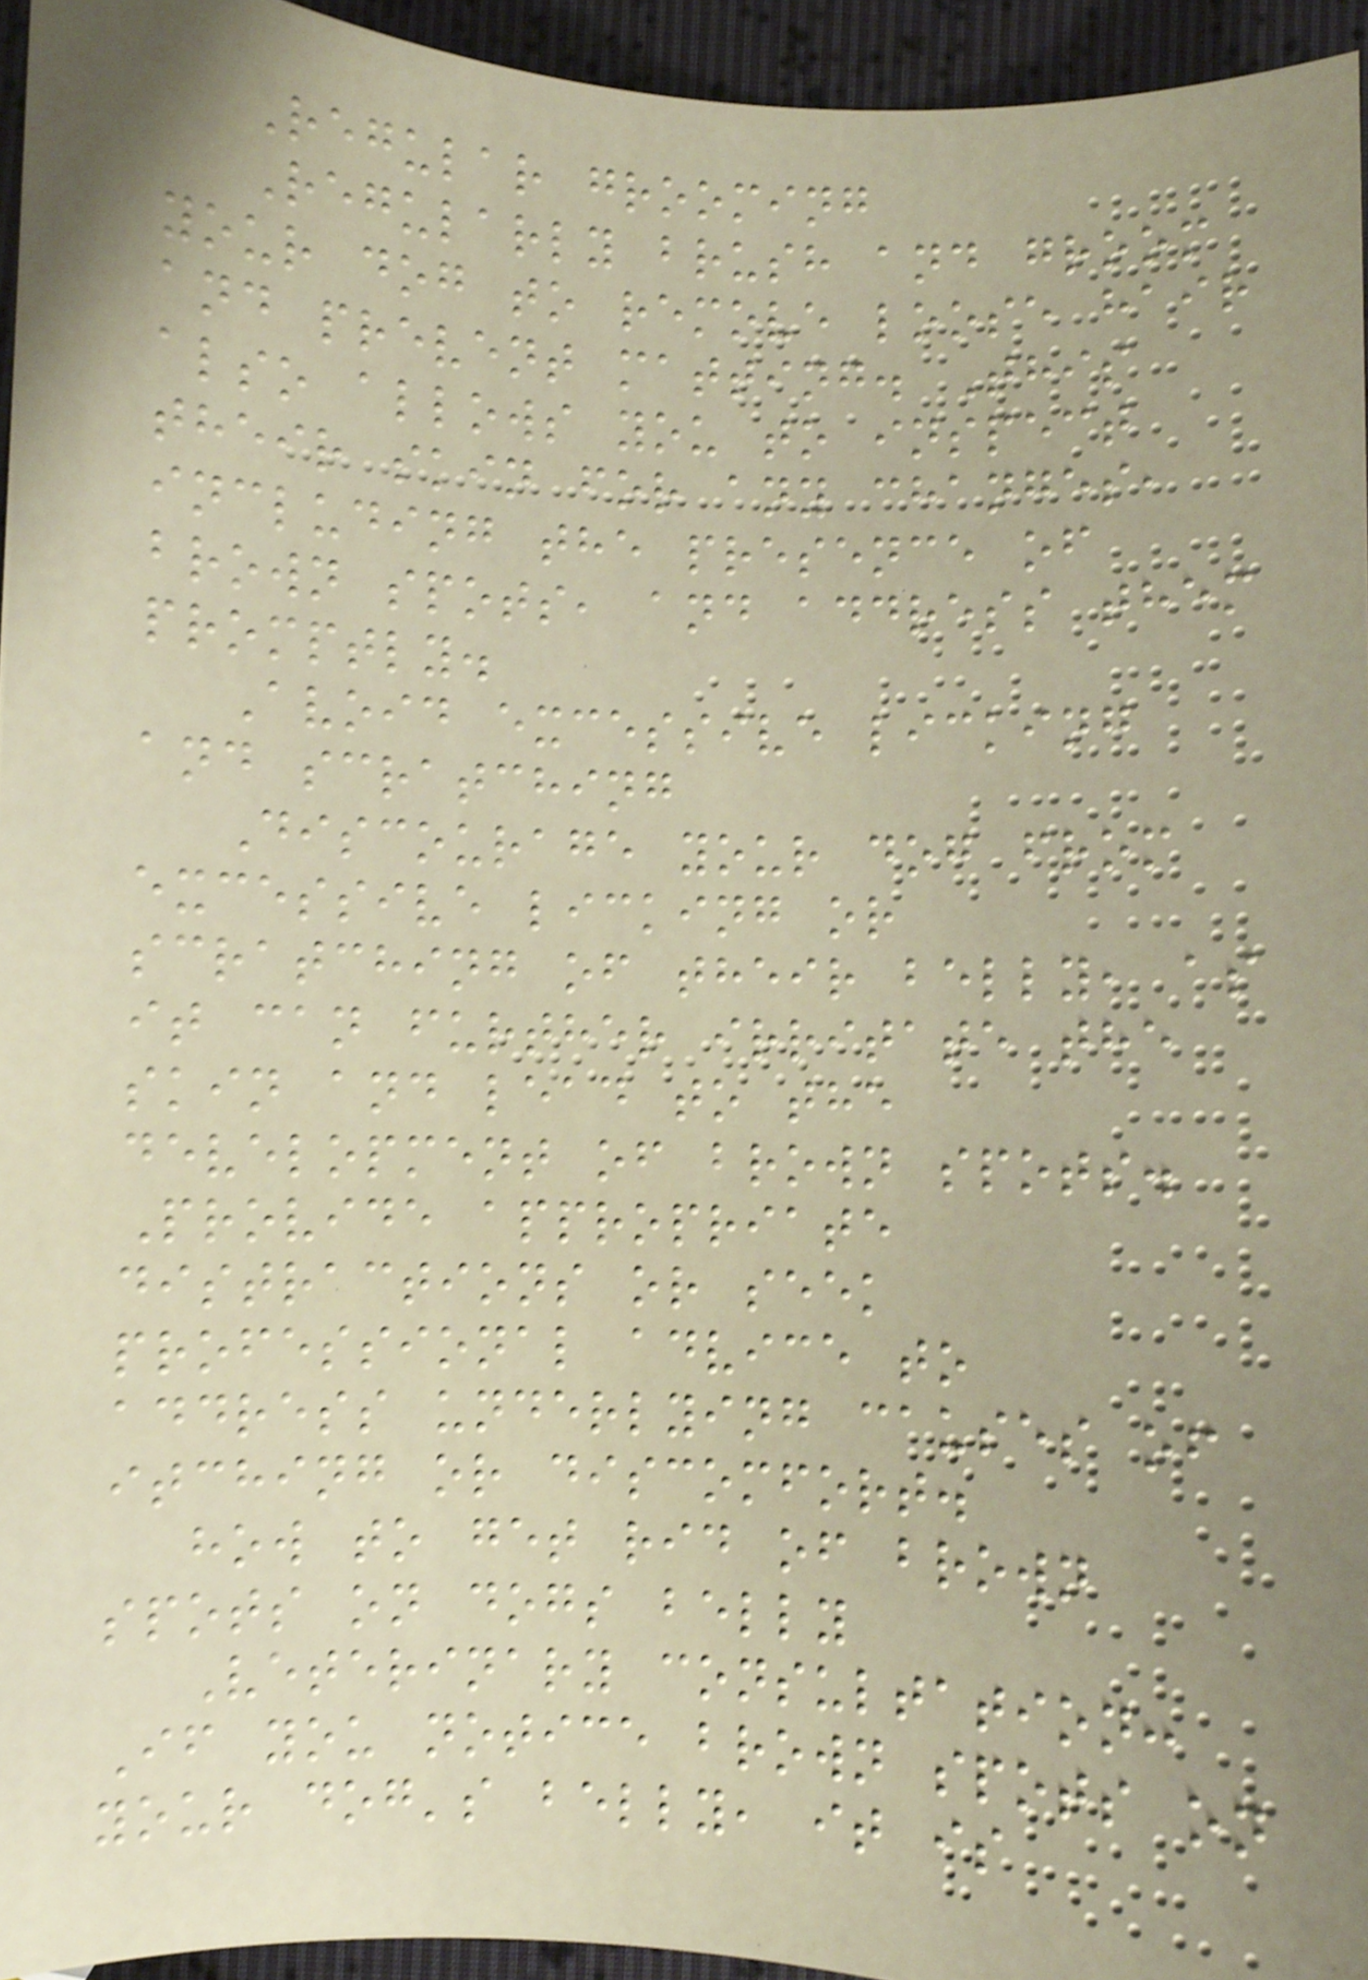Regular grooming
Regularly brush and groom
your dog to remove loose hair
and prevent matting. This
also allows you to inspect
their skin for any changes,
including the presence of
brown spots, and address them
promptly.
Avoid excessive licking
and scratching
Discourage your dog from
excessive licking or
scratching of their belly, as
it can further irritate the
skin and lead to the
development of brown spots.
Provide appropriate
distractions or seek
professional advice to
address underlying causes of
itching or discomfort.
how to get rid of brown
spots on dogs belly
Veterinary consultation:
If you notice brown spots on
your dog's belly, it is
